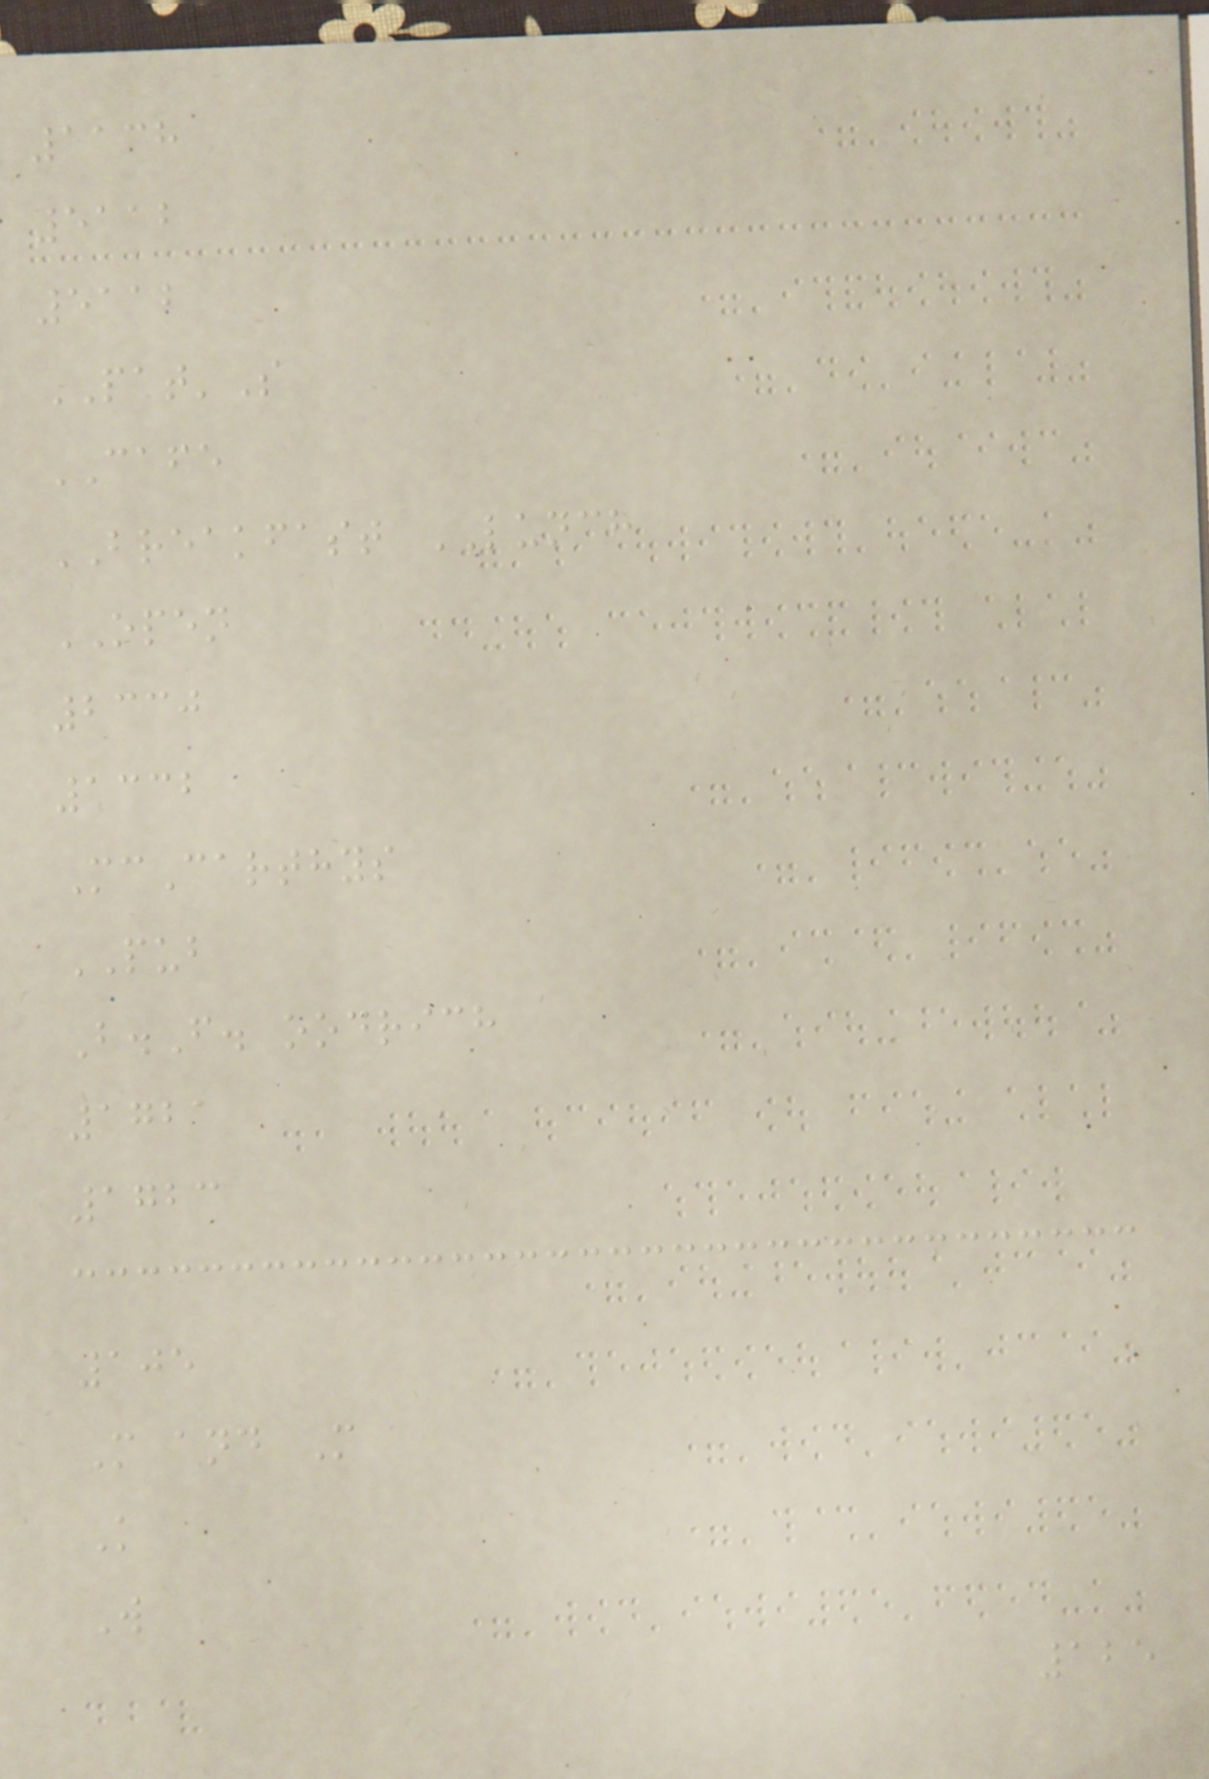1138
5112
5112
PAT'S
CAFE
BREAKFAST LUNCH
OPEN
2330
1332
McCarthys
PUB
B.F. oodrich
1721
1723
105
M and M
K
W
125
